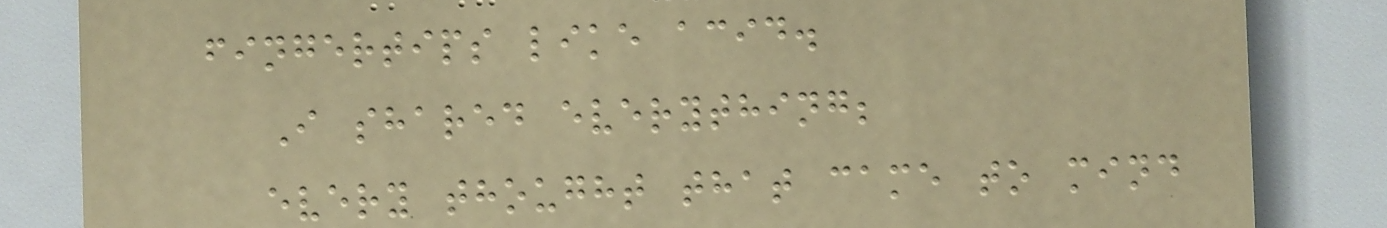fingertips like acid.
I shared everything;
every thought that came to mind
